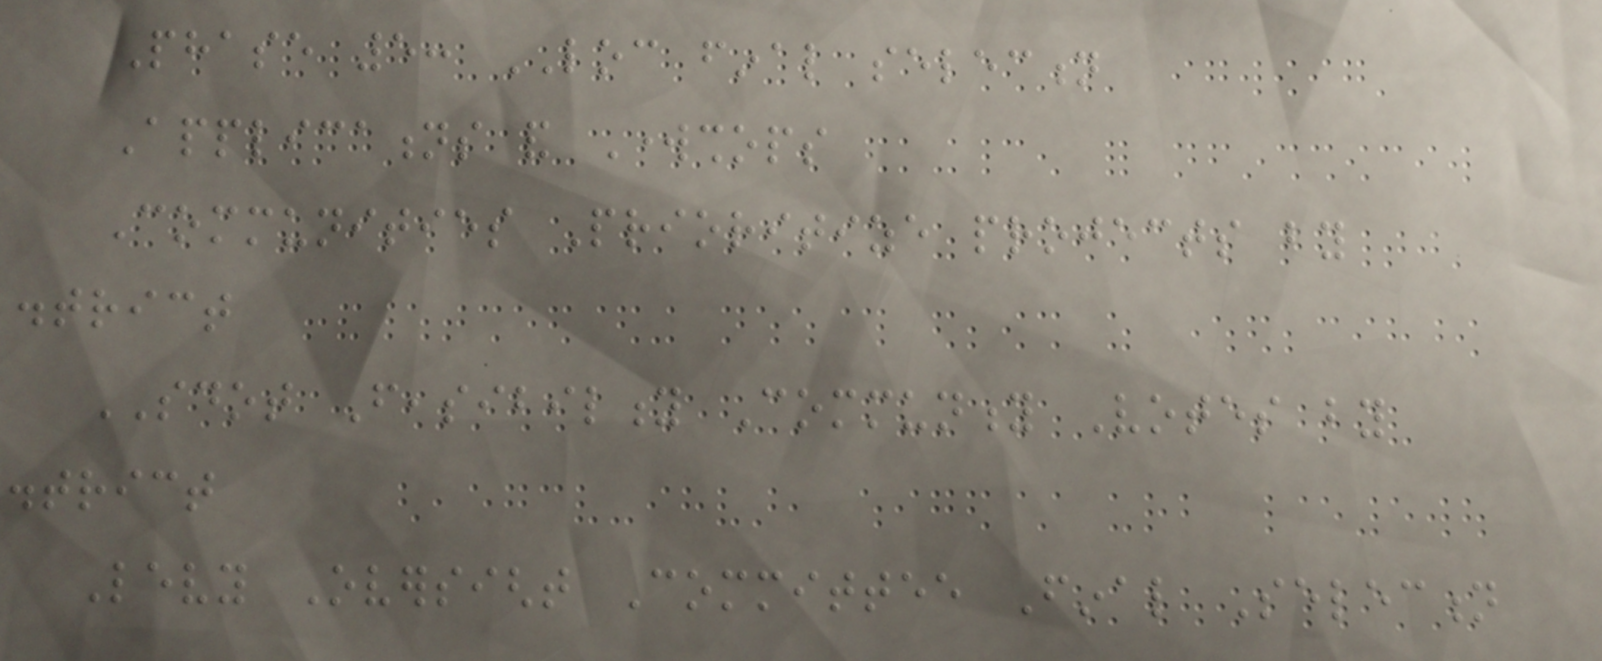Phase 5: LOC final selection
Applications and Workshops
Communities Prioritize projects by
district
SDOT Feasibility Community Votes by
district
Levy Oversight Committee Final Selection
